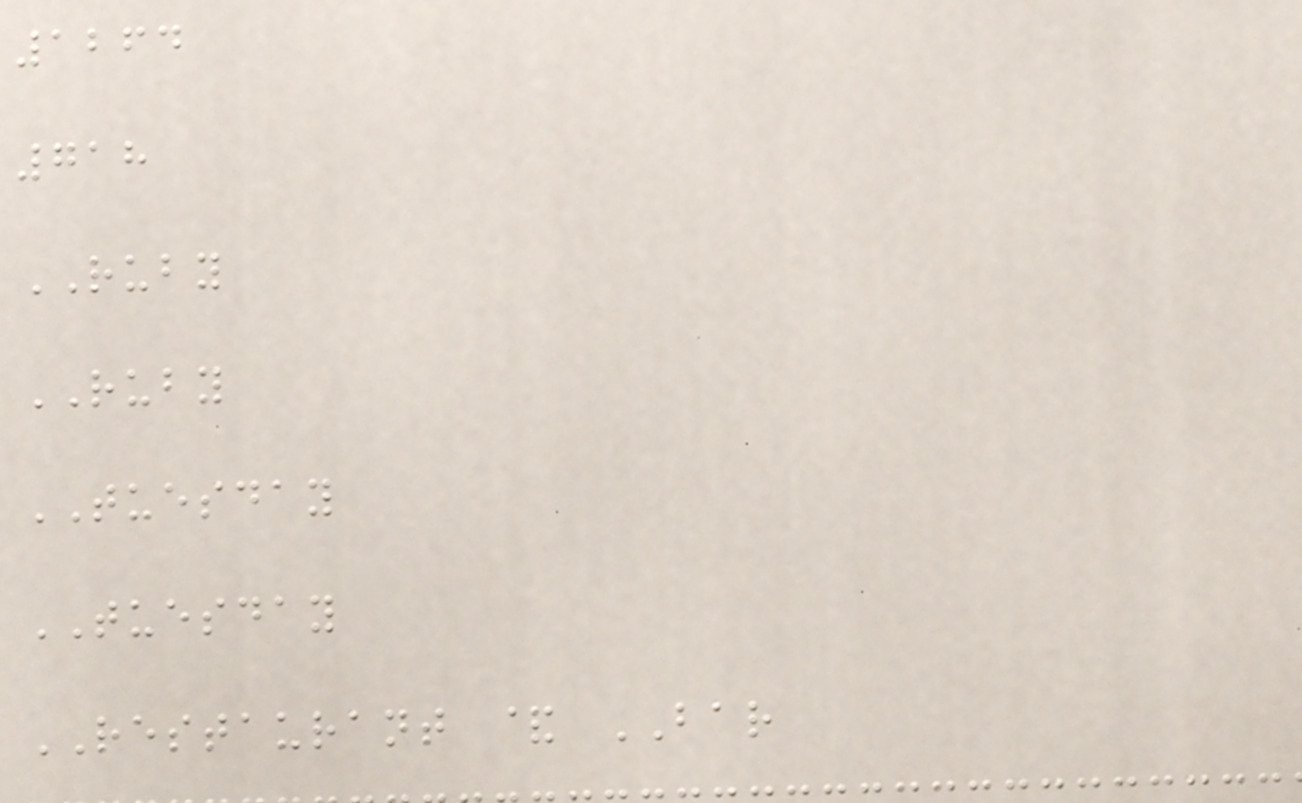1264
718
RUBY
RUBY
TUESDAY
TUESDAY
RESTAURANT & BAR
